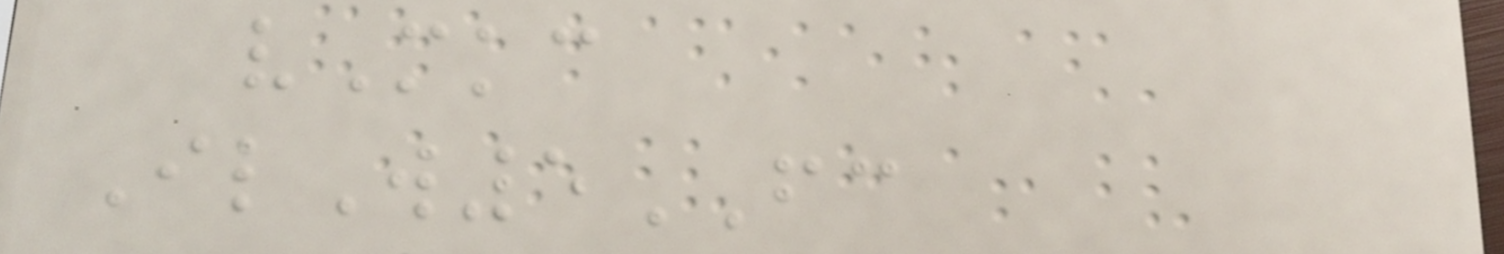vMkc
IlW5FC
